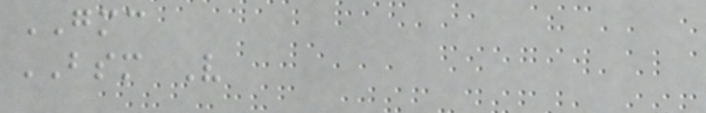GMC
BSM V
